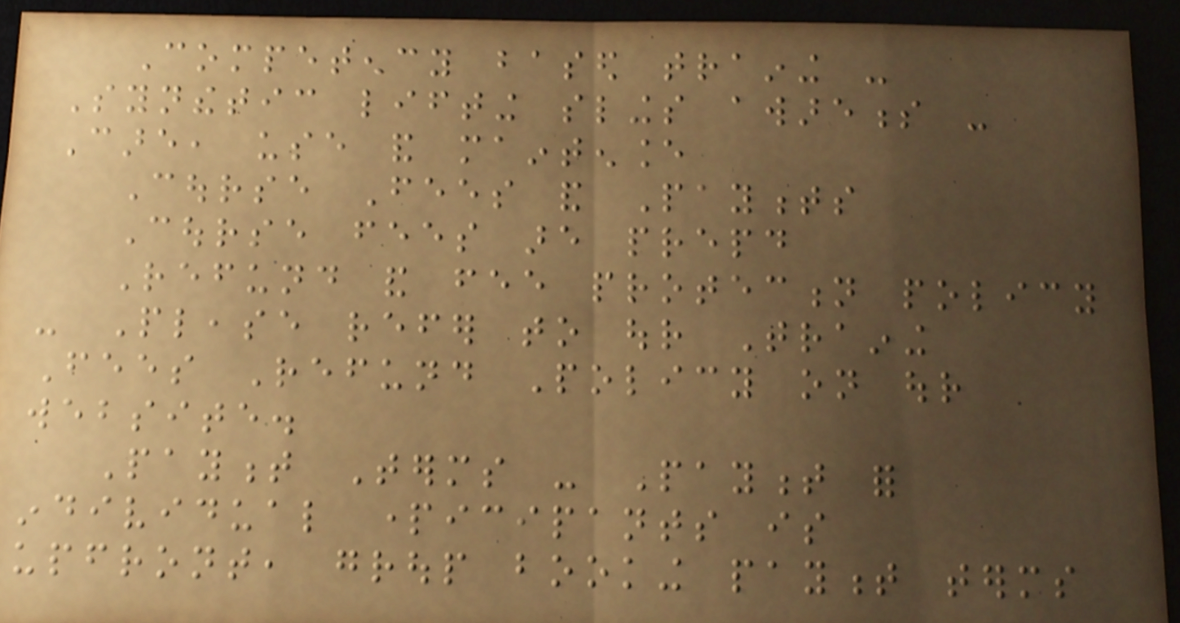Competency based training -
Synthetic lifting slings awareness -
Care, use and maintenance
Course Fees and Payments
Course fees are prepaid
Refund and fee protection policy
- Please refer to our Training
Fees Refund Policy on our
website.
Payment Terms - Payment for
individual participants is
upfront, group booking payment terms
